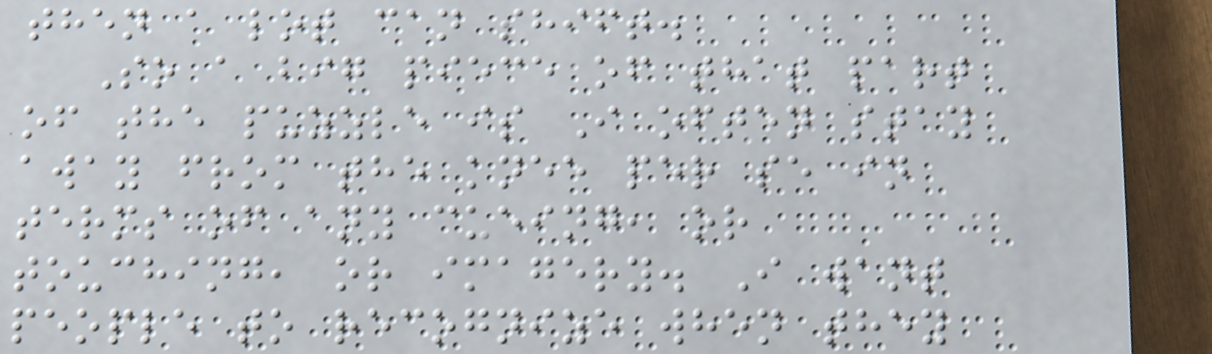then a lot can shift.
So a big piece of that part
of the puzzle is I often stay
away from the knee per se in
terms of any cueing, or
touching, or imagery. I want
people to recognize when they
